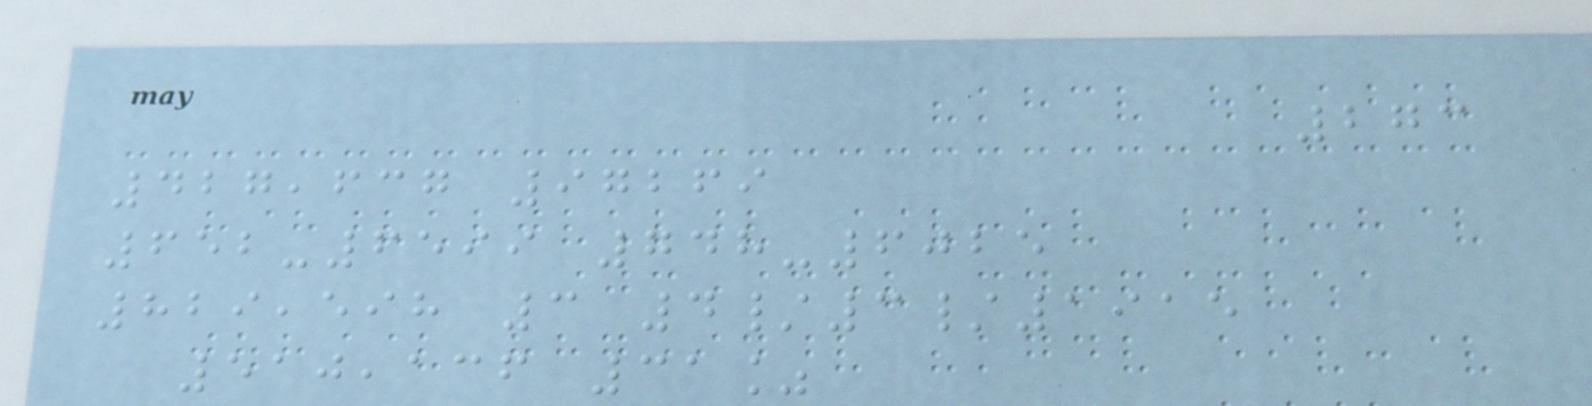273
427,637 97269
652-6599 748-6025
829,598 3 4/3/1915
510,136 31%
